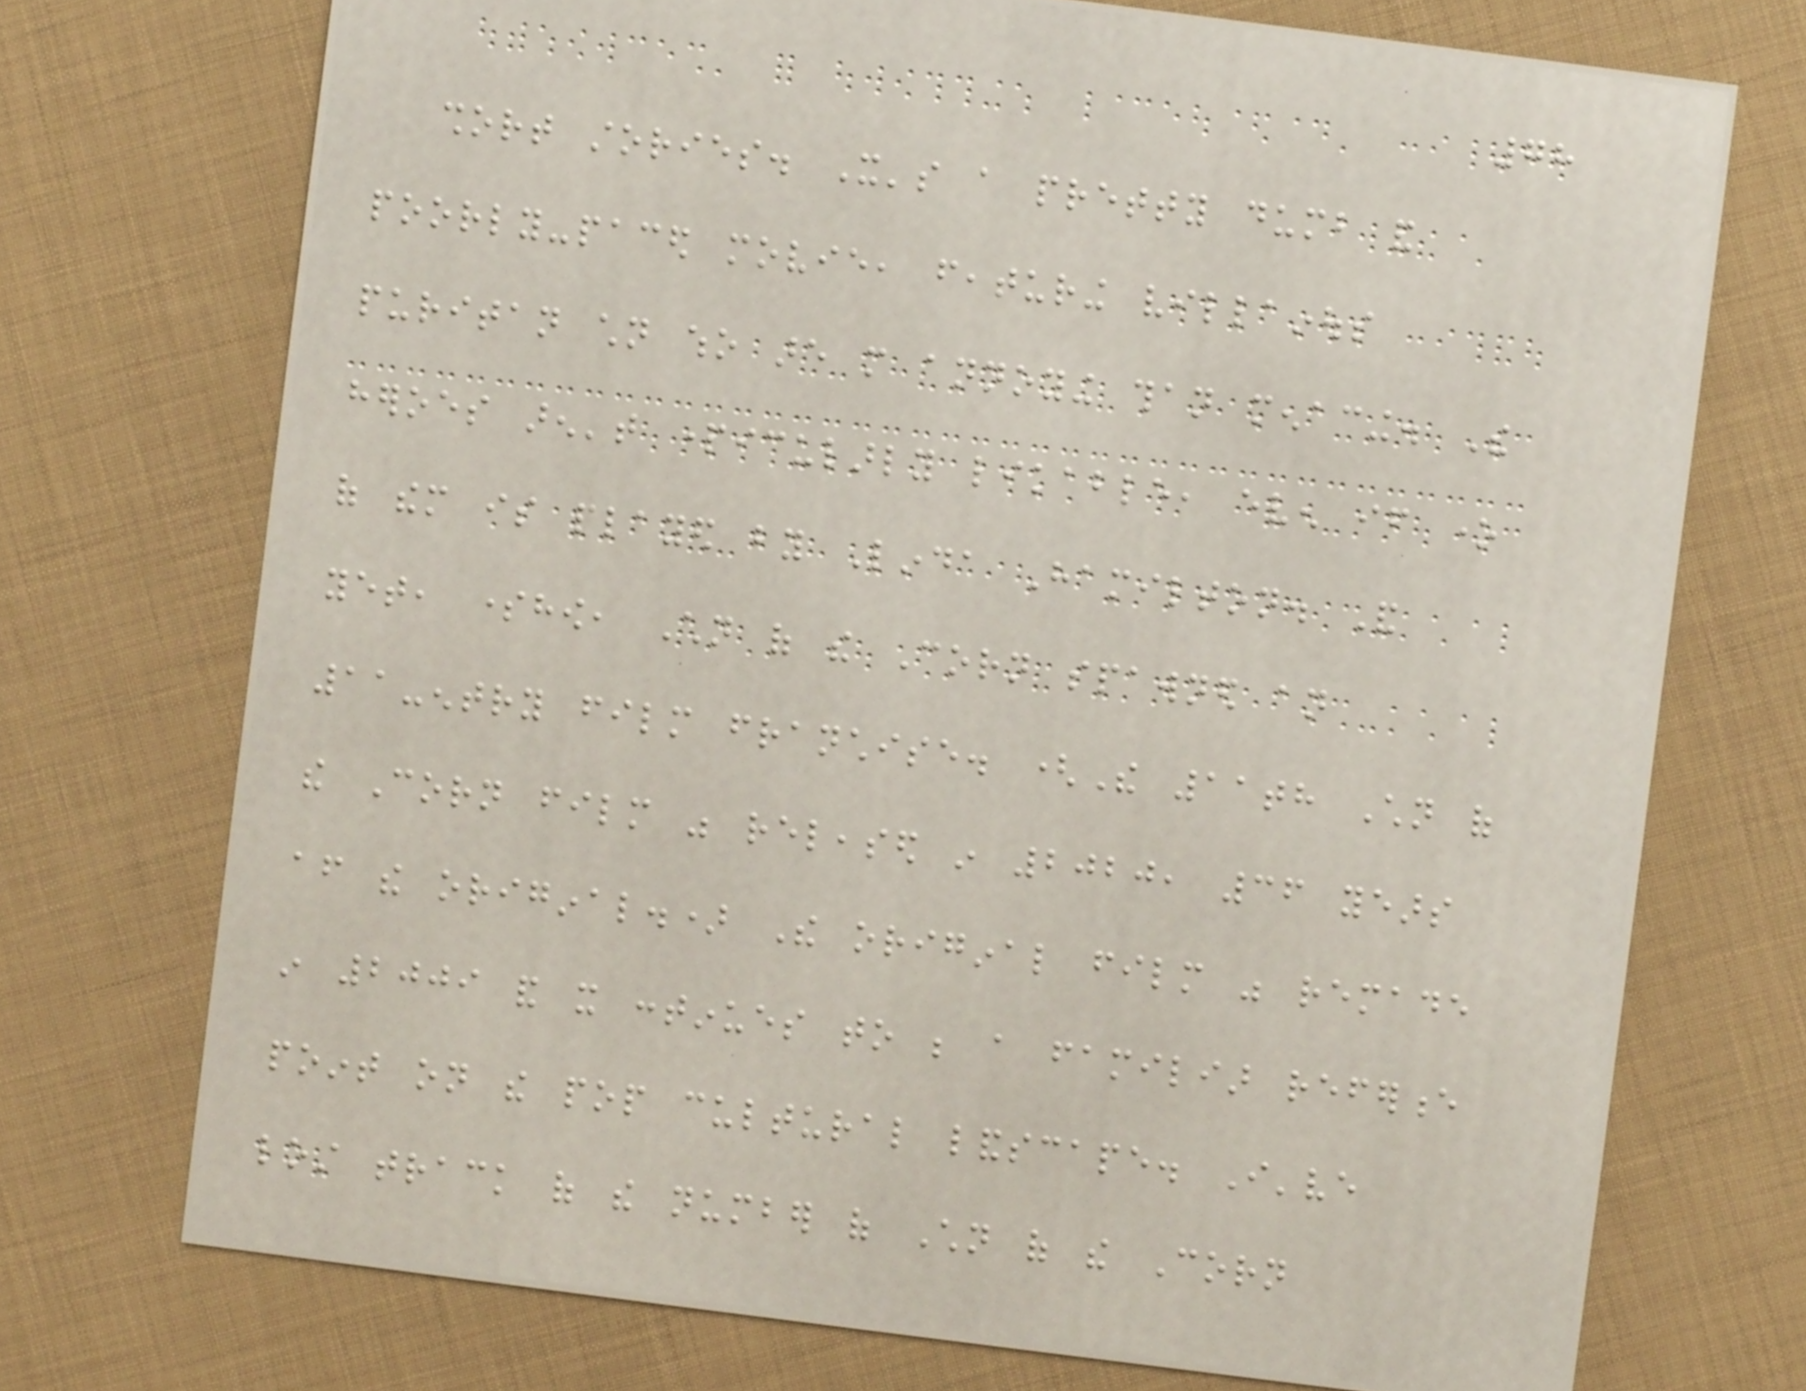78
short stories. It's a pretty dumb and
poorly-paced movie, featuring villainous
puritan children who are more annoying than menacing. The
heroes aren't particularly likable, even if one
of them is played by Linda Hamilton. And
yet, somehow, Children of the Corn spawned an
11-entry film franchise. (The 11th Children of
the Corn film was released in 2020, 36 years
after the original.) The original film was remade
in 2009 and it continues to be a familiar reference
point on the pop cultural landscape. I've
lost track of the number of Children of the Corn
